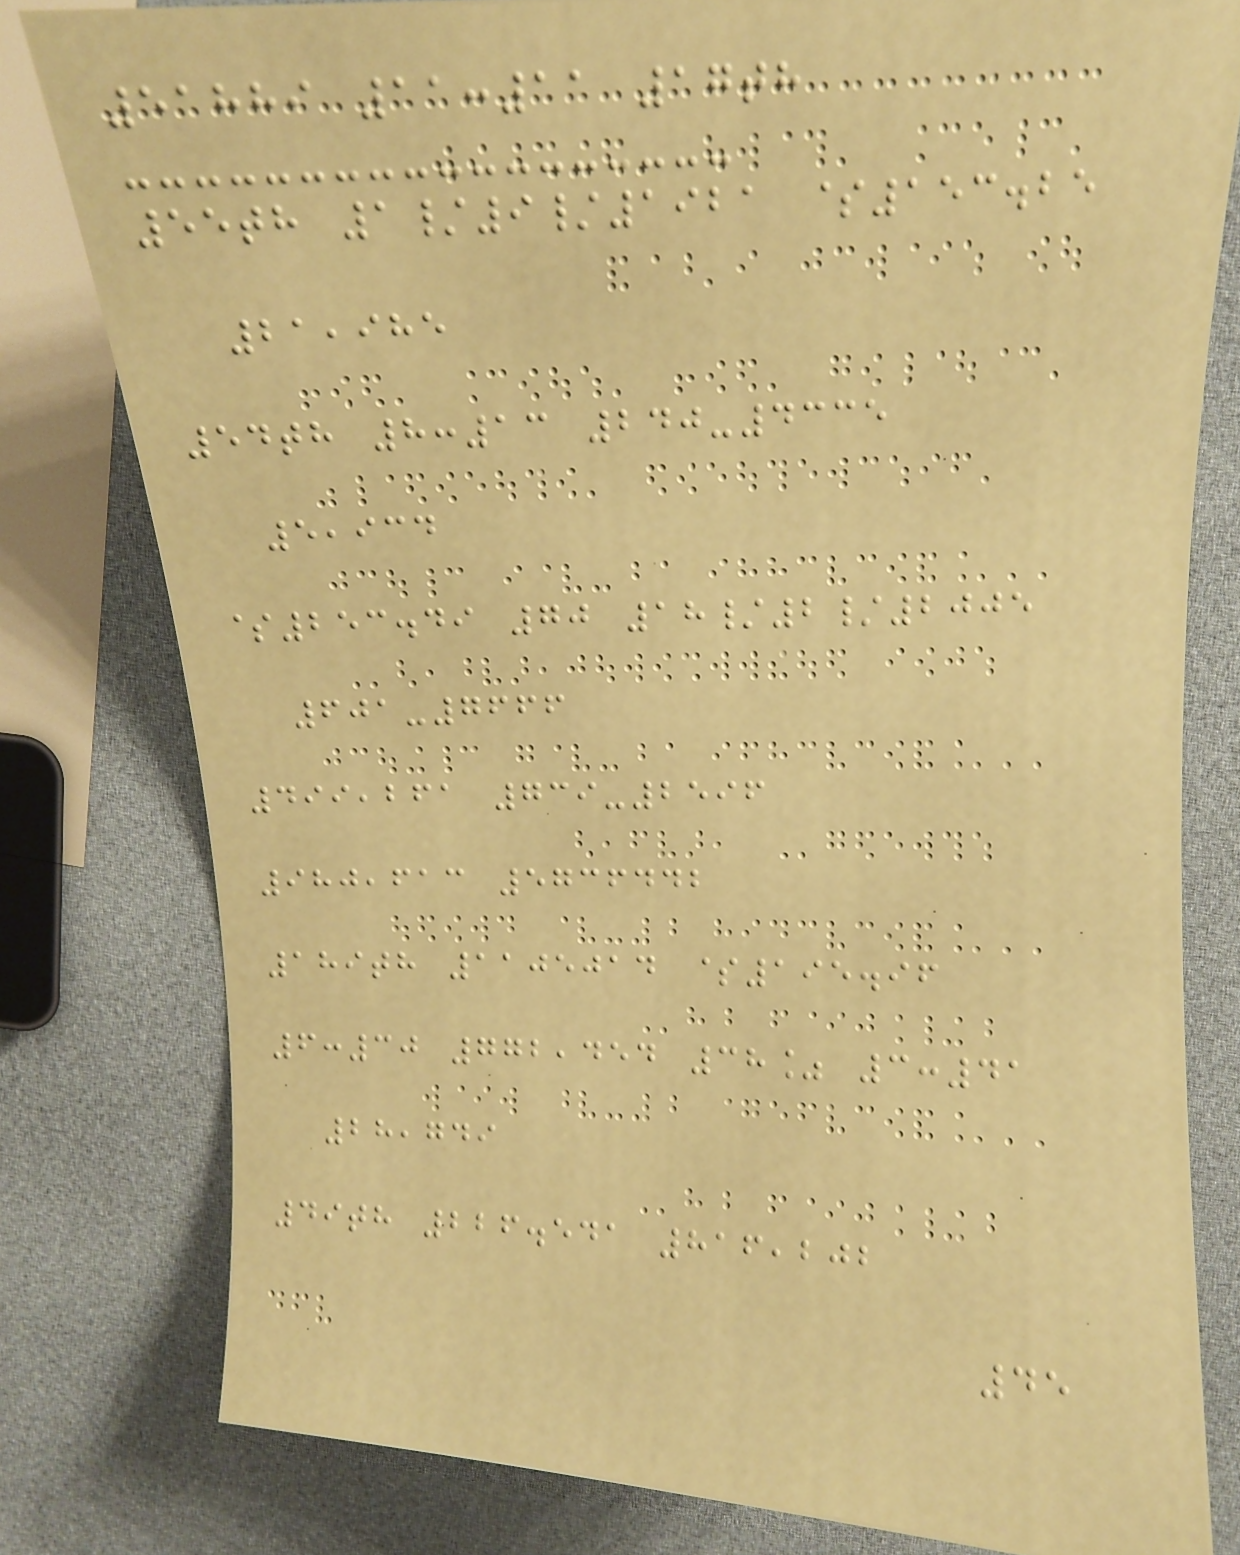51889 11:11 17th
55th 1/9/1921 $153.25
21,985
54th 8:13 240-4335
5,934
$253.49 70 18/2/2005
601-7666
499,261 739-2596
980,613 5736442
189th 1105014 $195.96
6:30 772,454 38% 3:41
28,749
49th 226.541 816,202
45
